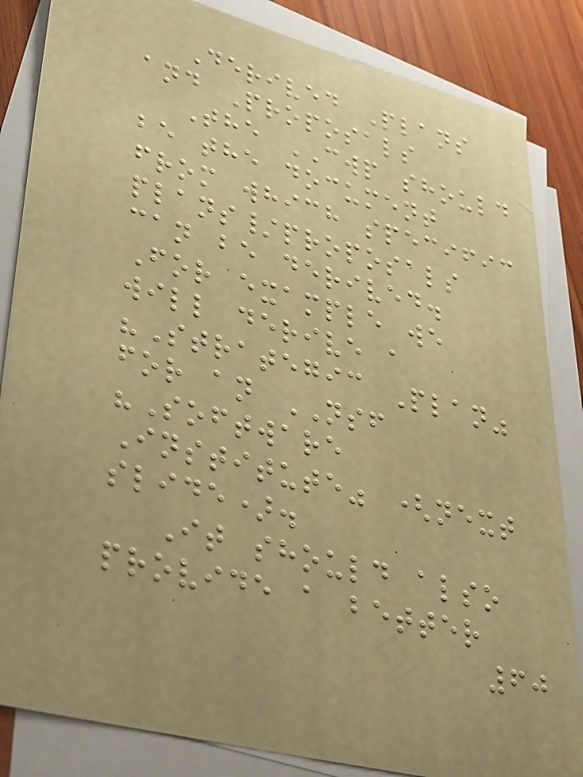Derived Plans
and Proposals
The CWP should
be the document
from which specific
plans/proposals
can be derived.
For example we
will derive a
"Strategic Plan"
for an NSF
"Software
Institute" (next
slide).
It should also
provide a better
60
